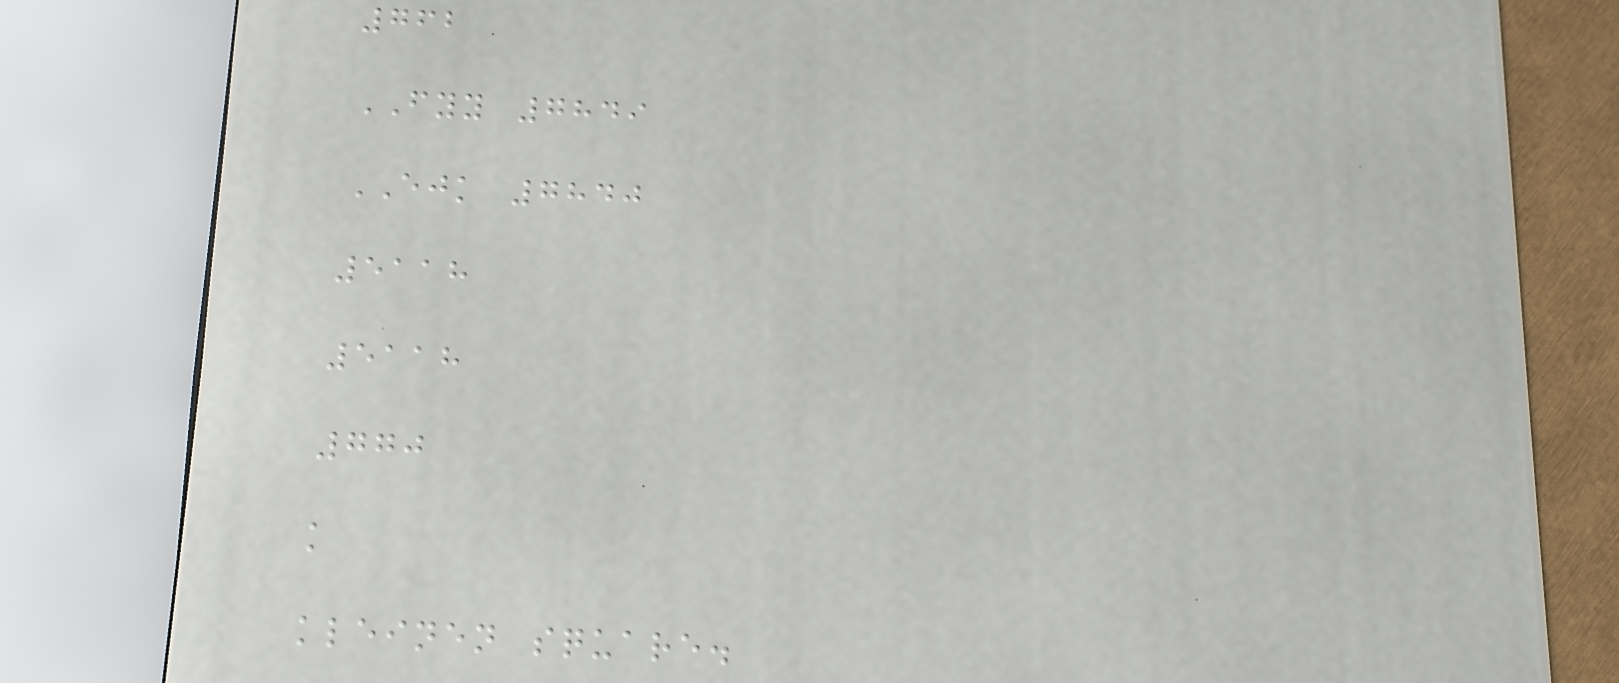762
FYY 7849
EJK 7840
5118
5118
770
k
kleinen square.
